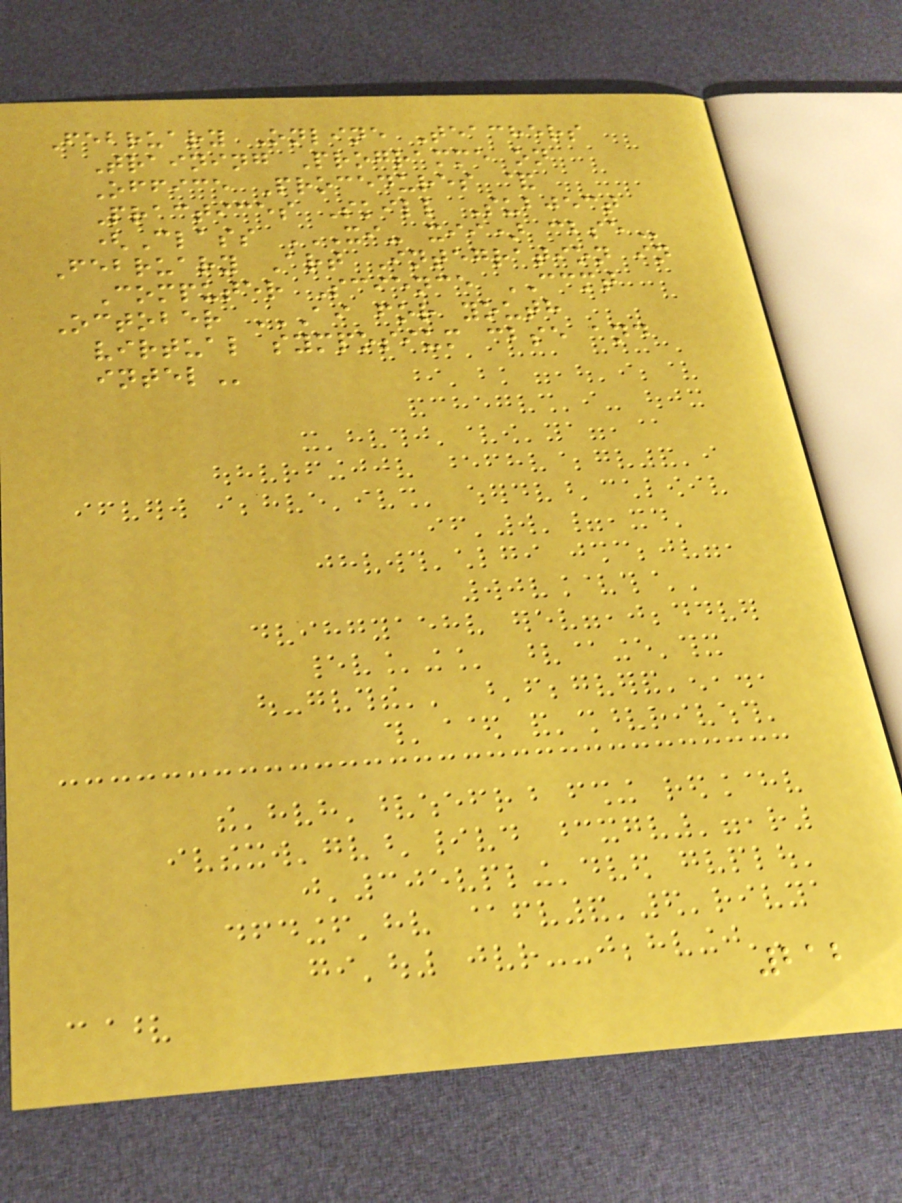February Online Teachers
Training Programme on
Office Procedures &
Practices Skill Subject
(Class XI- XII) CBSE
February Art Integration in
Computer Science CCMT
October AI FOR YOUTH
VIRTUAL SYMPOSIUM CBSE AND
INTEL
212
